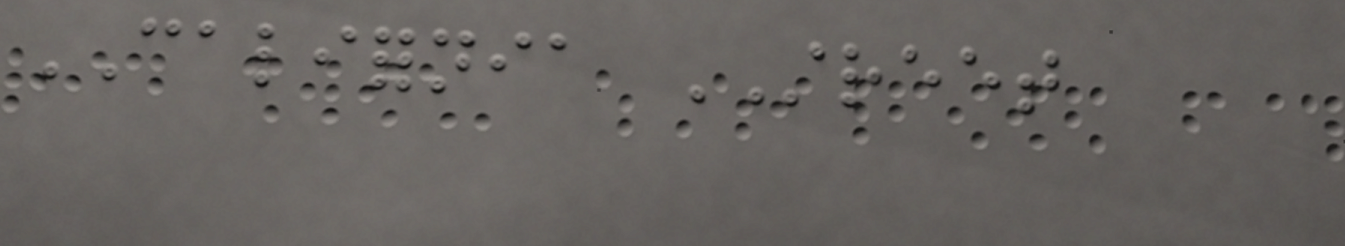CALIFORNIA STREET
